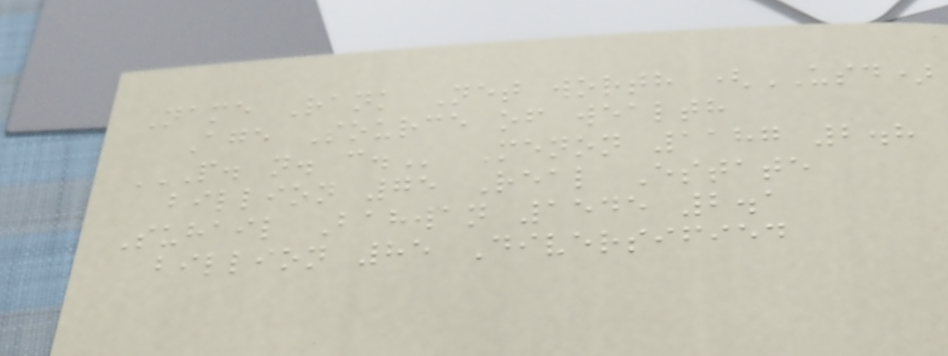Name Rank Net worth (USD)
Age Source of wealth
P. N. C. Menon 1187 2.8
billion 75 Real Estate
Suhail Bahwan 1545 2.1
billion 85 Diversified
